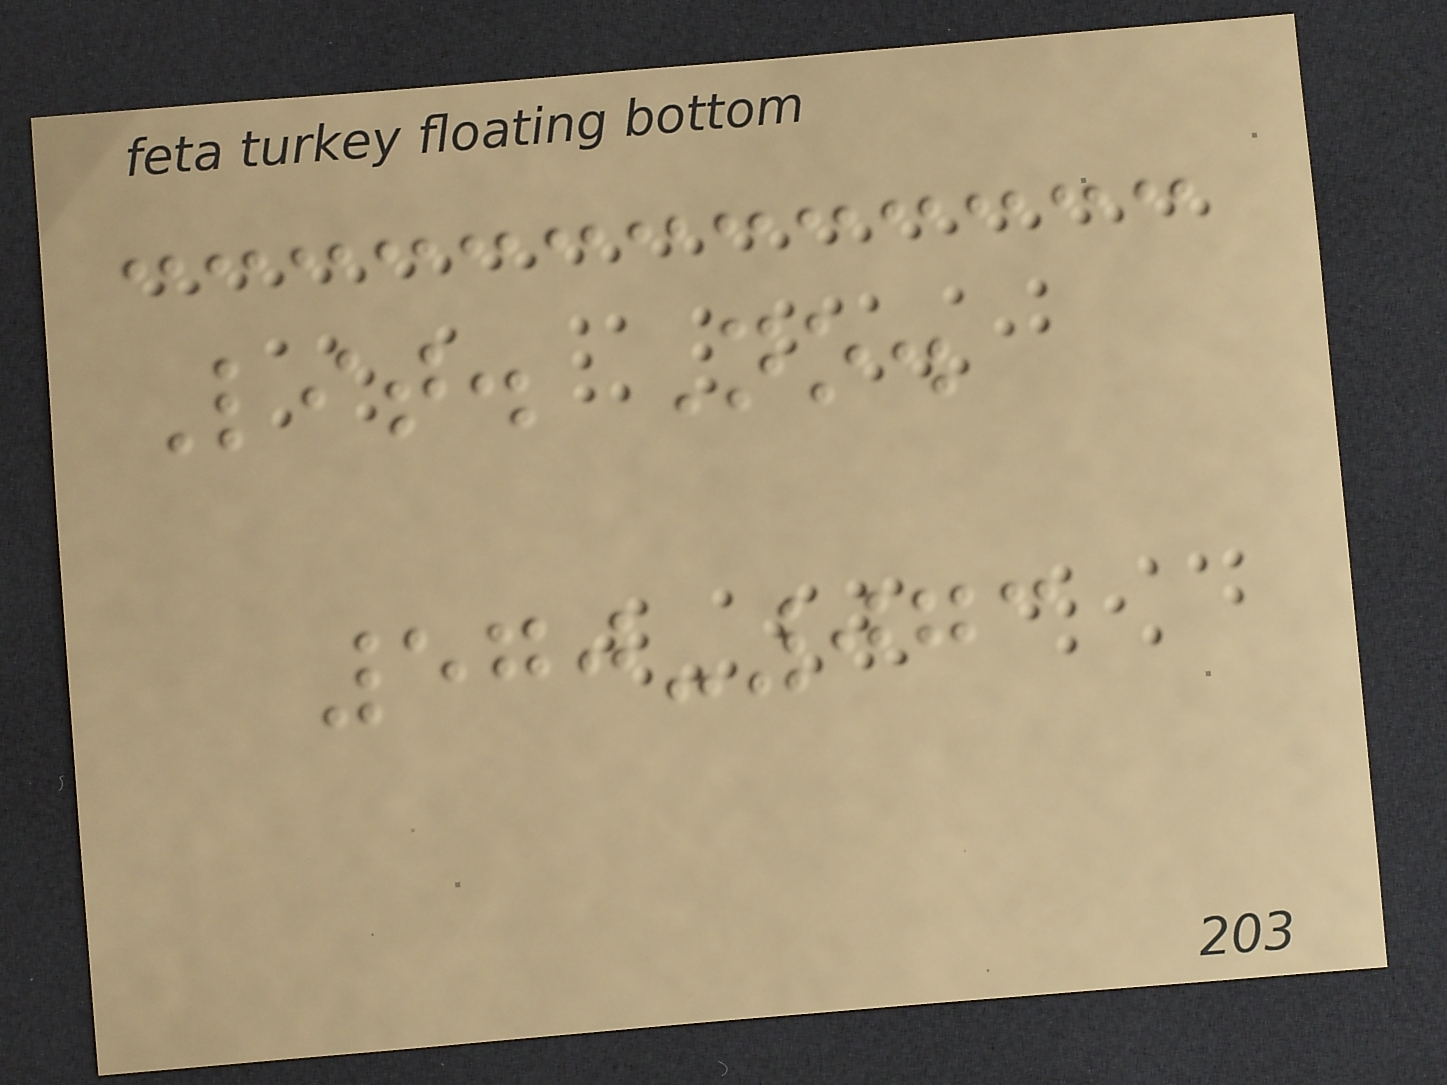Lit. No.
570-073
